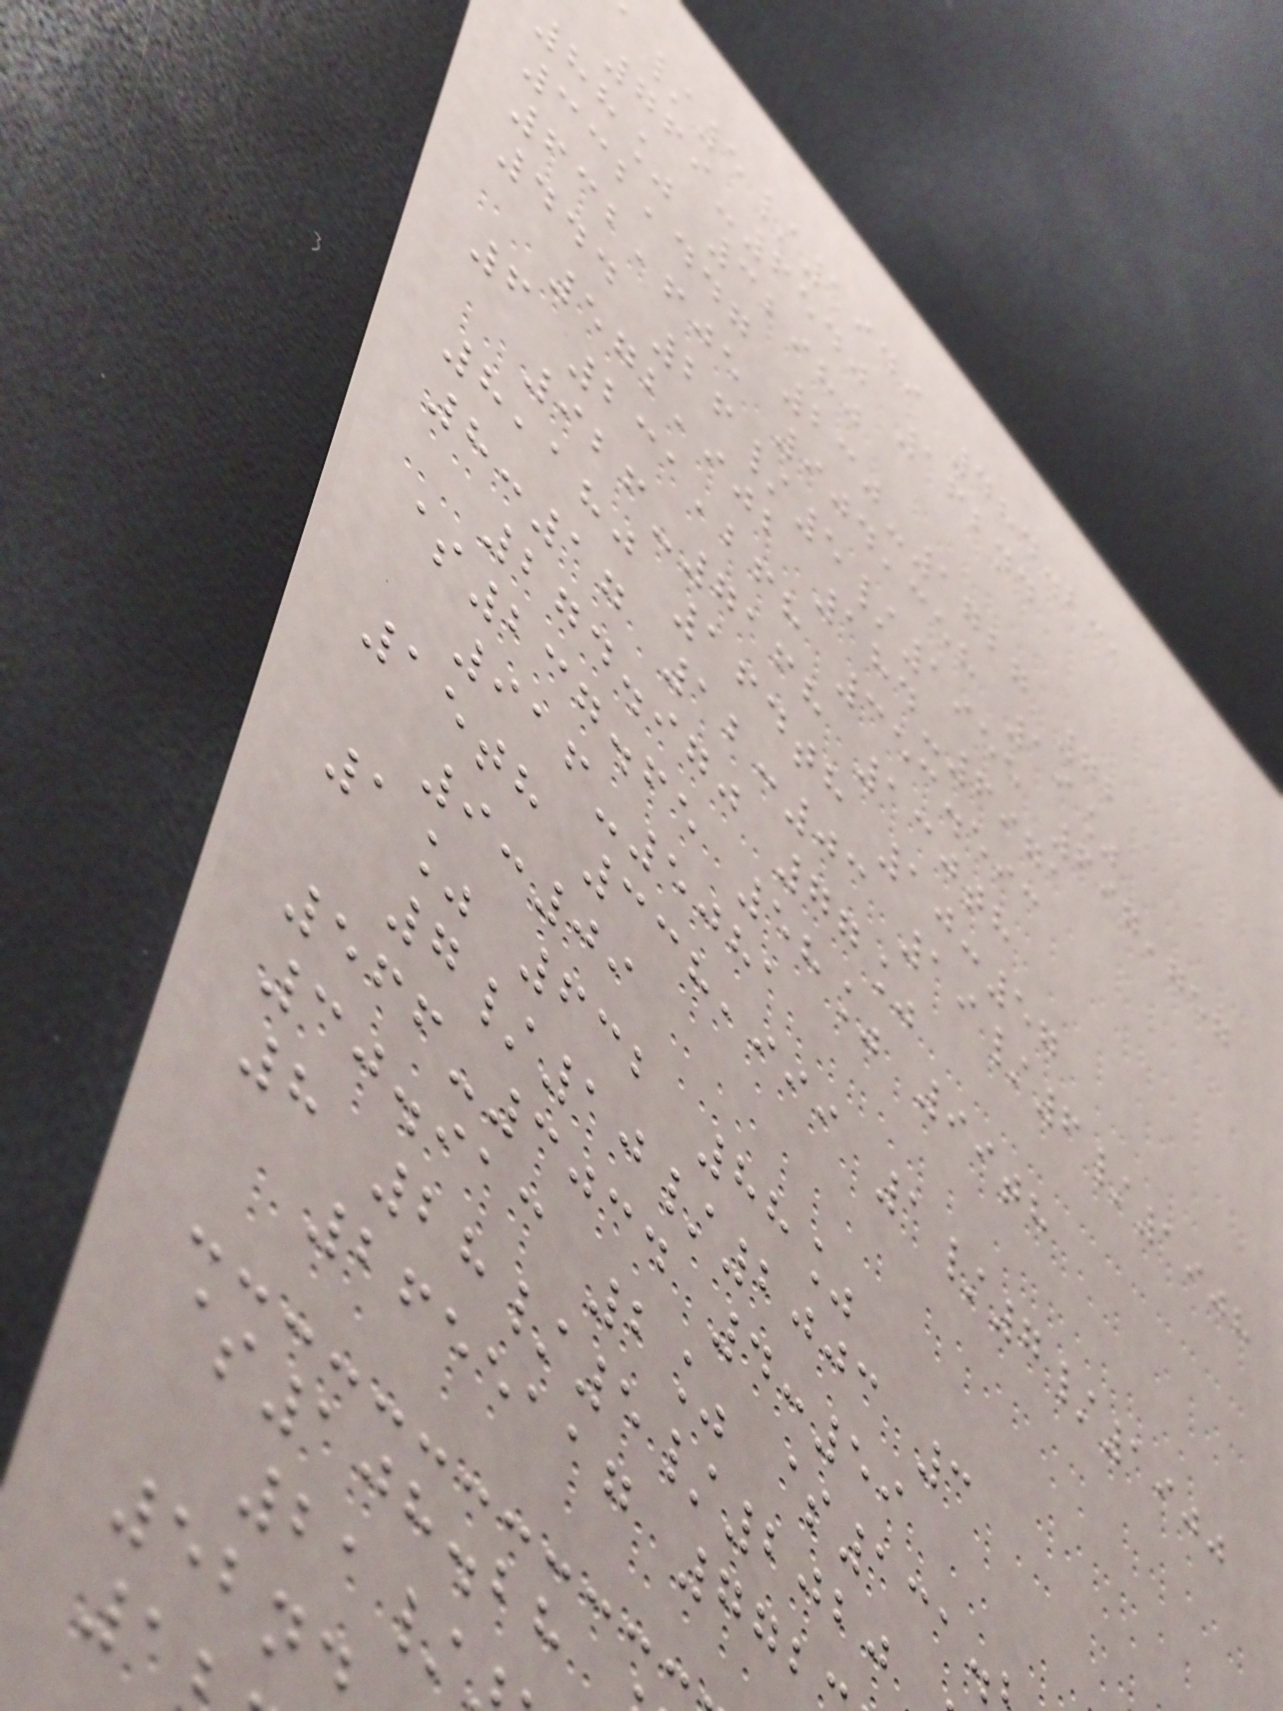/5/1949 484.231
769-6540 162nd
88% 32980
332,447 230-1727 72
632,605 904,358 19%
444 26/5/1955 697,757
572,902 184-6971
6 231,268 353.593
926-7168 130th
8,180 164th 10:57
8:17 12:03 19/6/1908
274.970 77%
$237.65 58% 99th
916-5081
15th 338,999 1/7/1900
9:09
1% 632 88%
7/10/2003 3
566-3034 4:59
30.913 2% $131.
8 28/5/2020
2655117 772
$108.28
21/
52n
